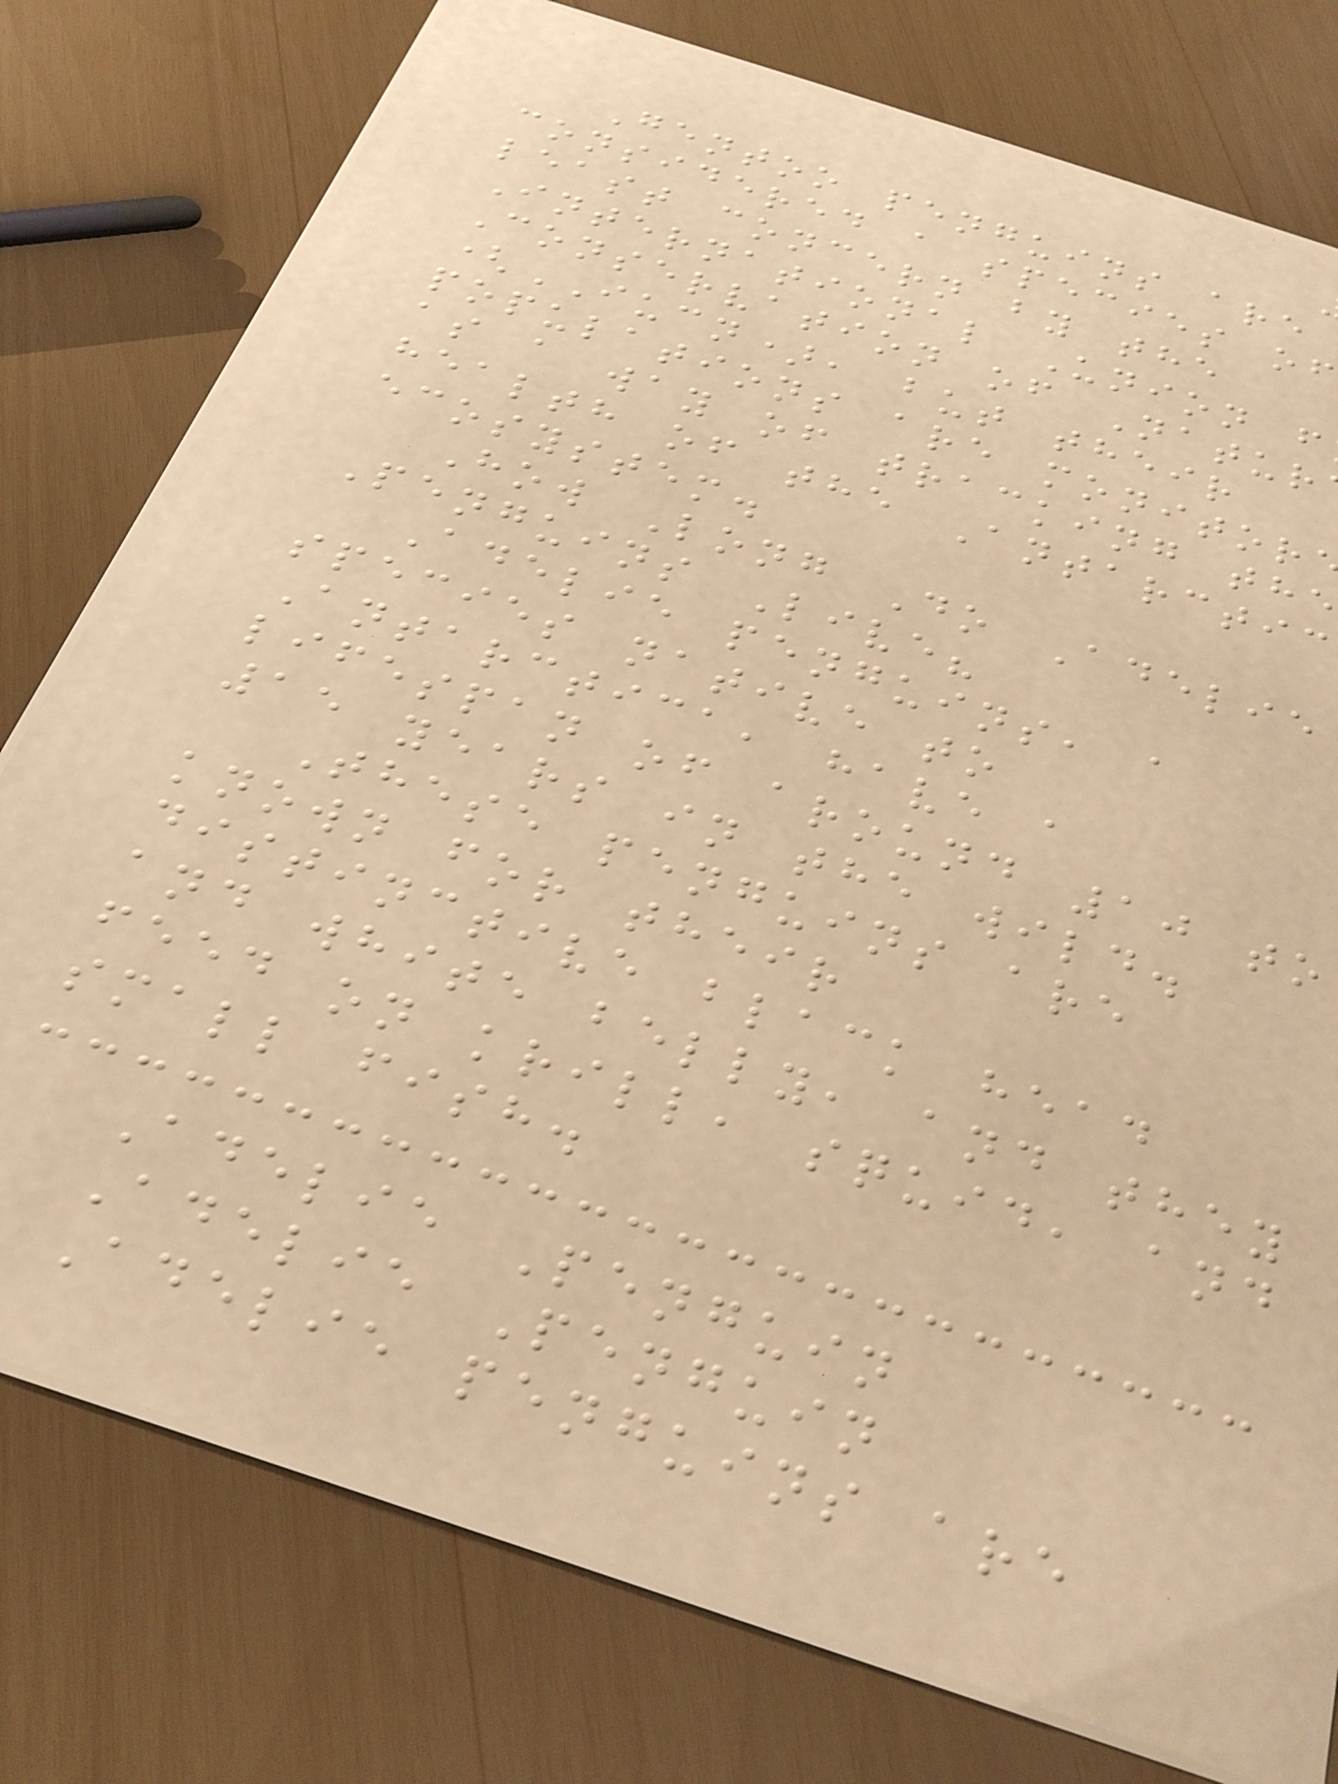Gentoo penguins are
considered a species of
least concern by the
International Union f
Conservation of Natur
(IUCN), but their
populations are monitor
as a way of tracking the
health of the Antarctic
ecosystem.
How Long Do Adelie
Penguins Live?
Adelie penguins, a
species native to
Antarctica, have a
lifespan of around 10 to
15 years in the wild.
These penguins are
known for their
distinctive black head
and white belly, and they
feed on krill, squid, and
small fish.
Adelie Penguin
Adelie Penguin
Adelie penguins are
